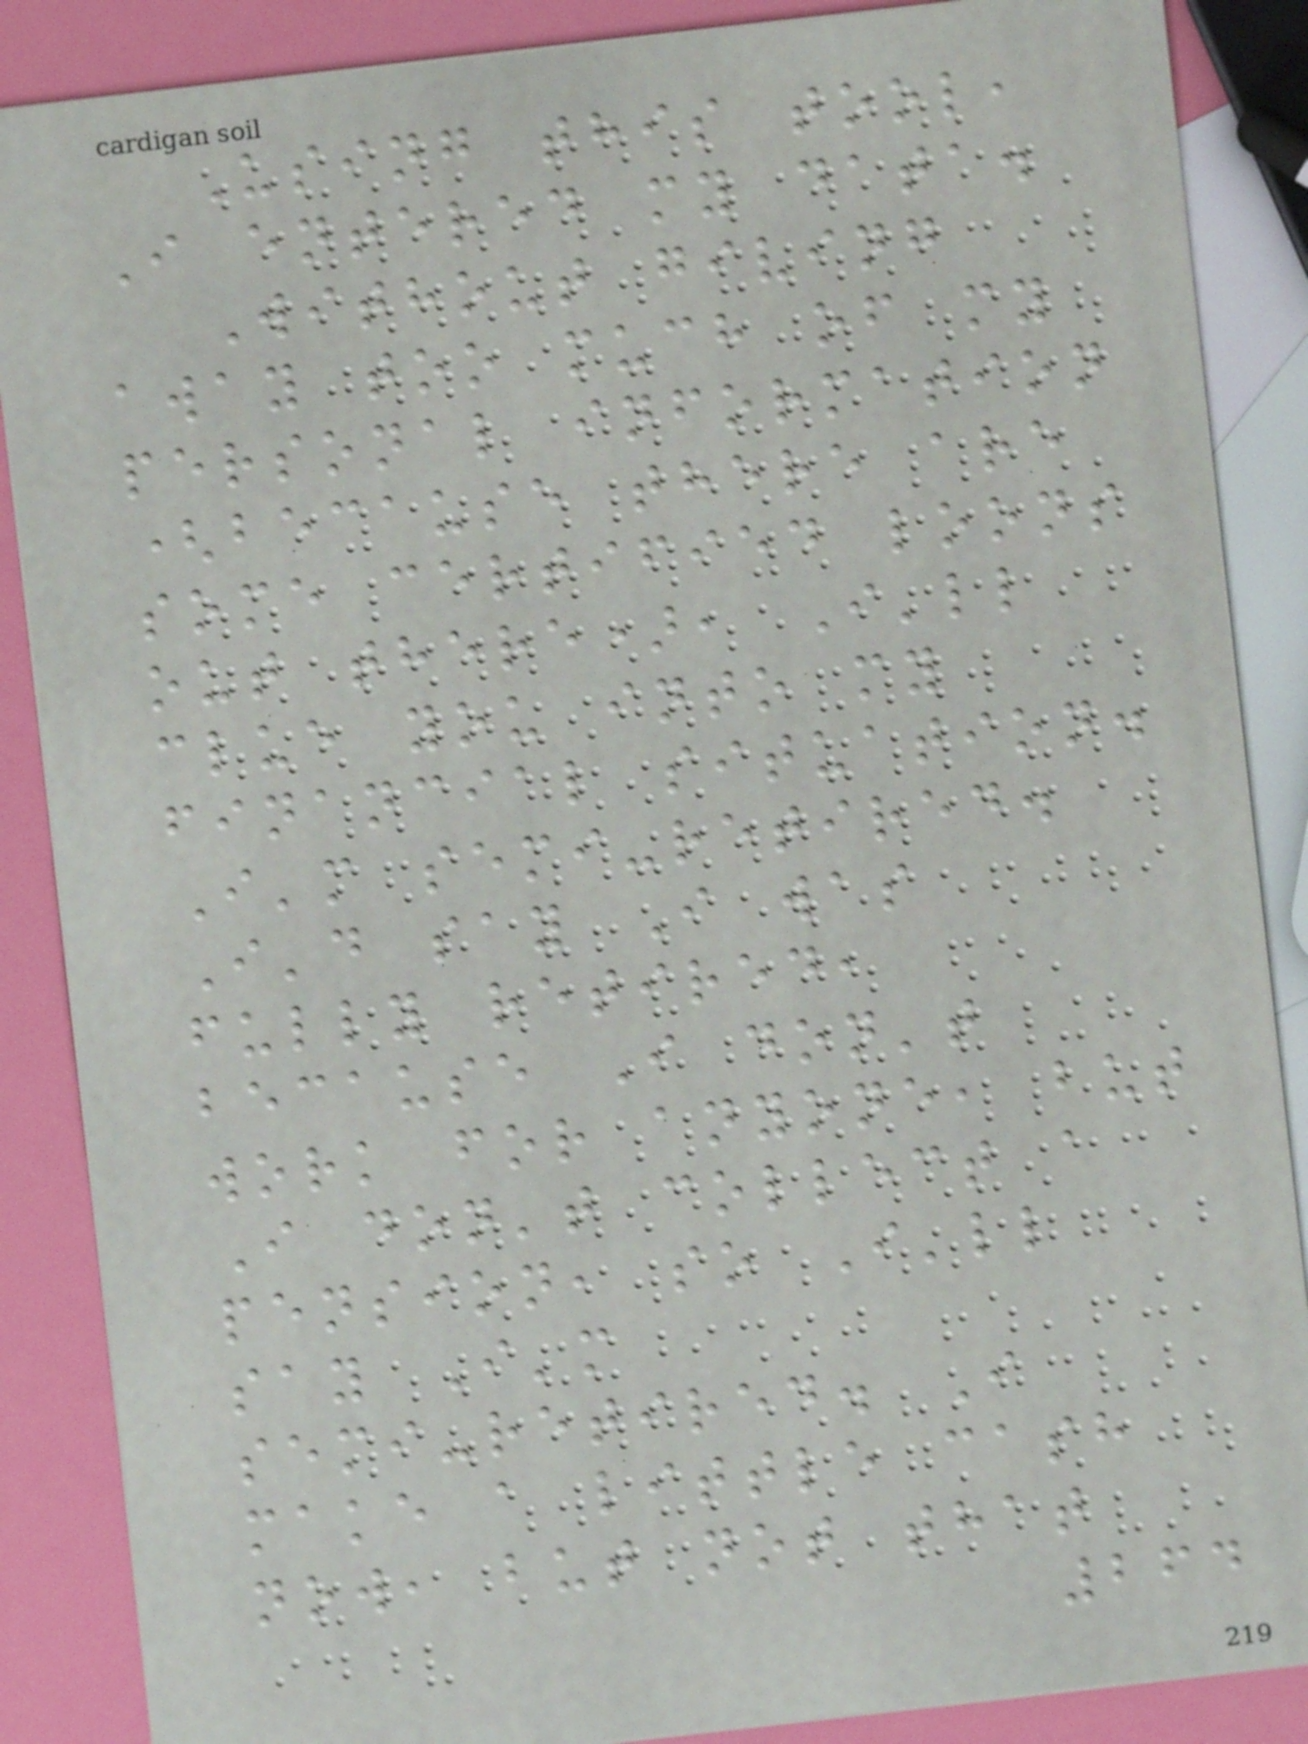Using this tool,
I entered my data.
Without giving
away too much of my
personal information
(because there are
some certified loons
out there), I'll
clue you into my
financial situation.
I'm semi-retired.
I'd say I was
fully retired,
because I don't
work for anyone, but
I don't collect a
pension, so I'll
say I'm
semi-retired. I
make a little cash
now, but not that
264
